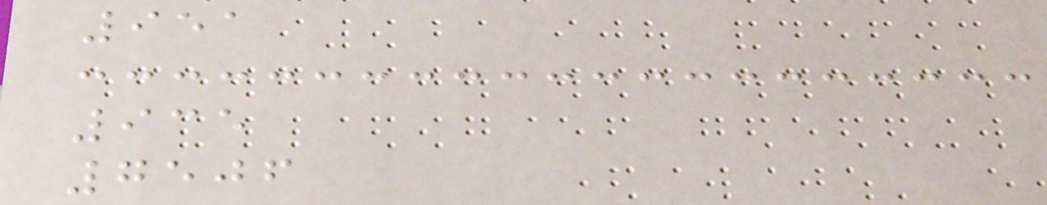951
935
7506
